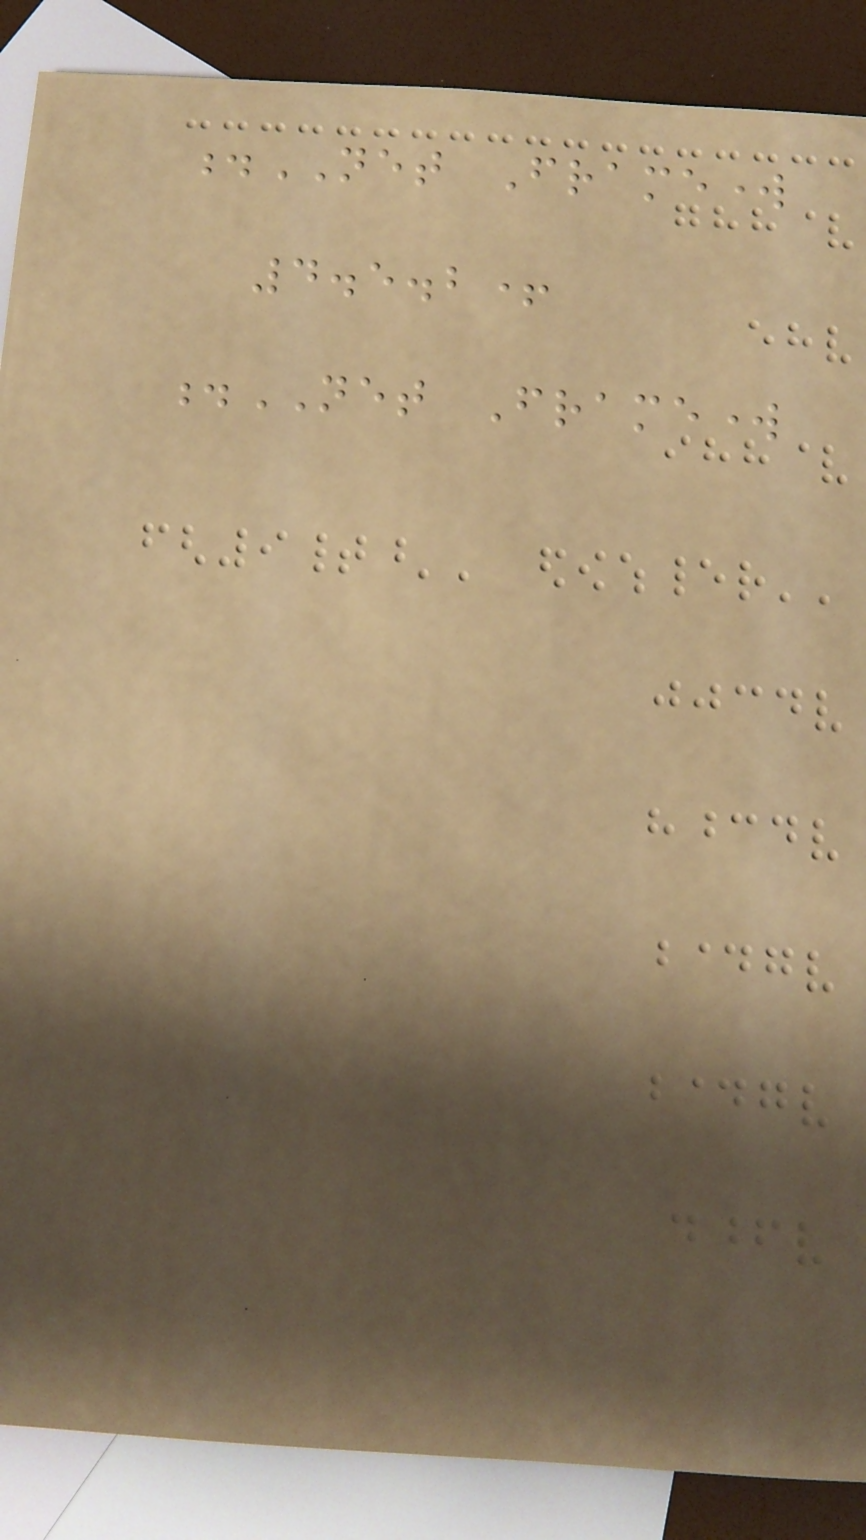.NET Framework
4.5.2+
.NET Framework
